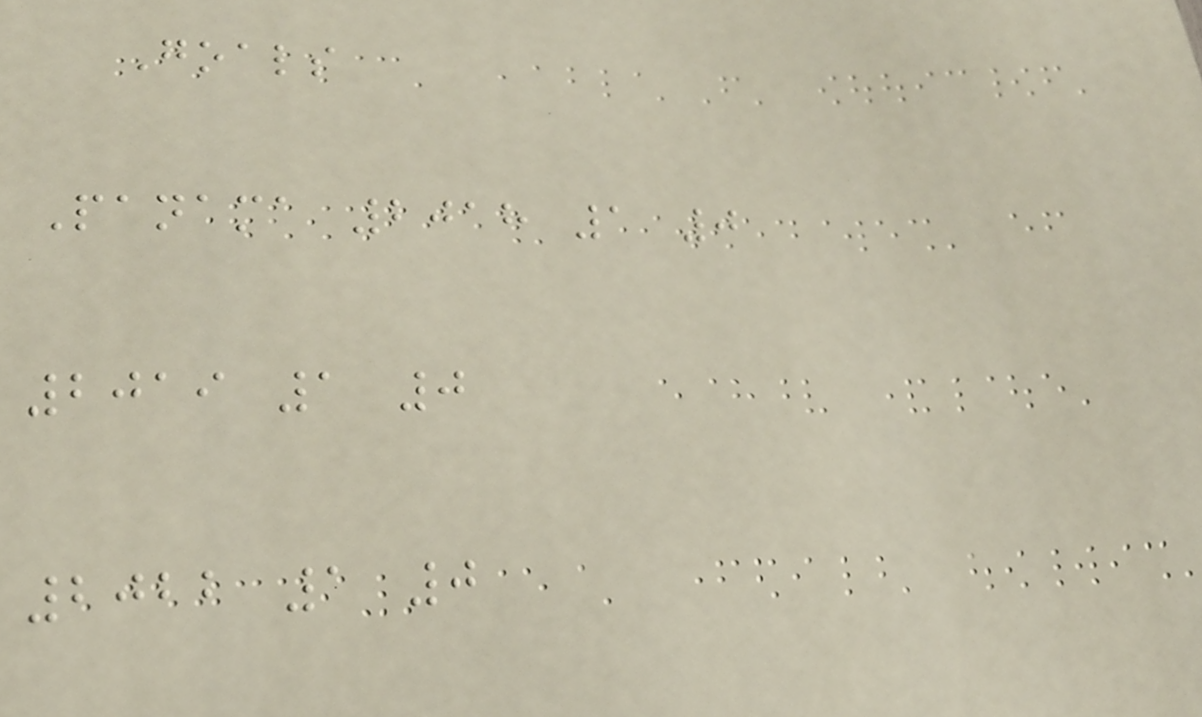Goals
Panama 2018 1 0
2019 1 0
2022 1 0
